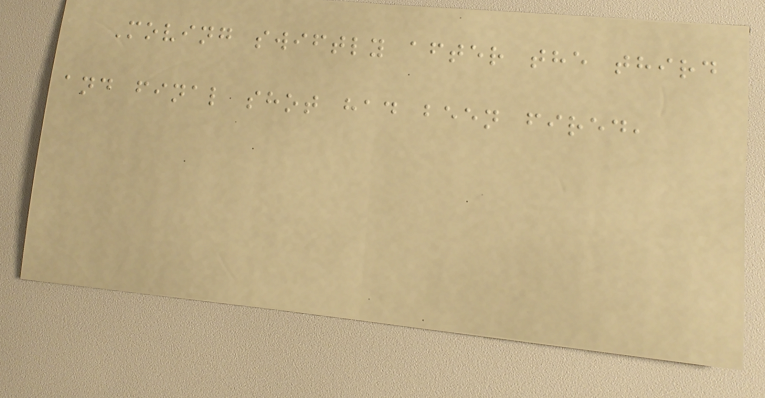Moving swiftly after the third
and final shot had been fired,
